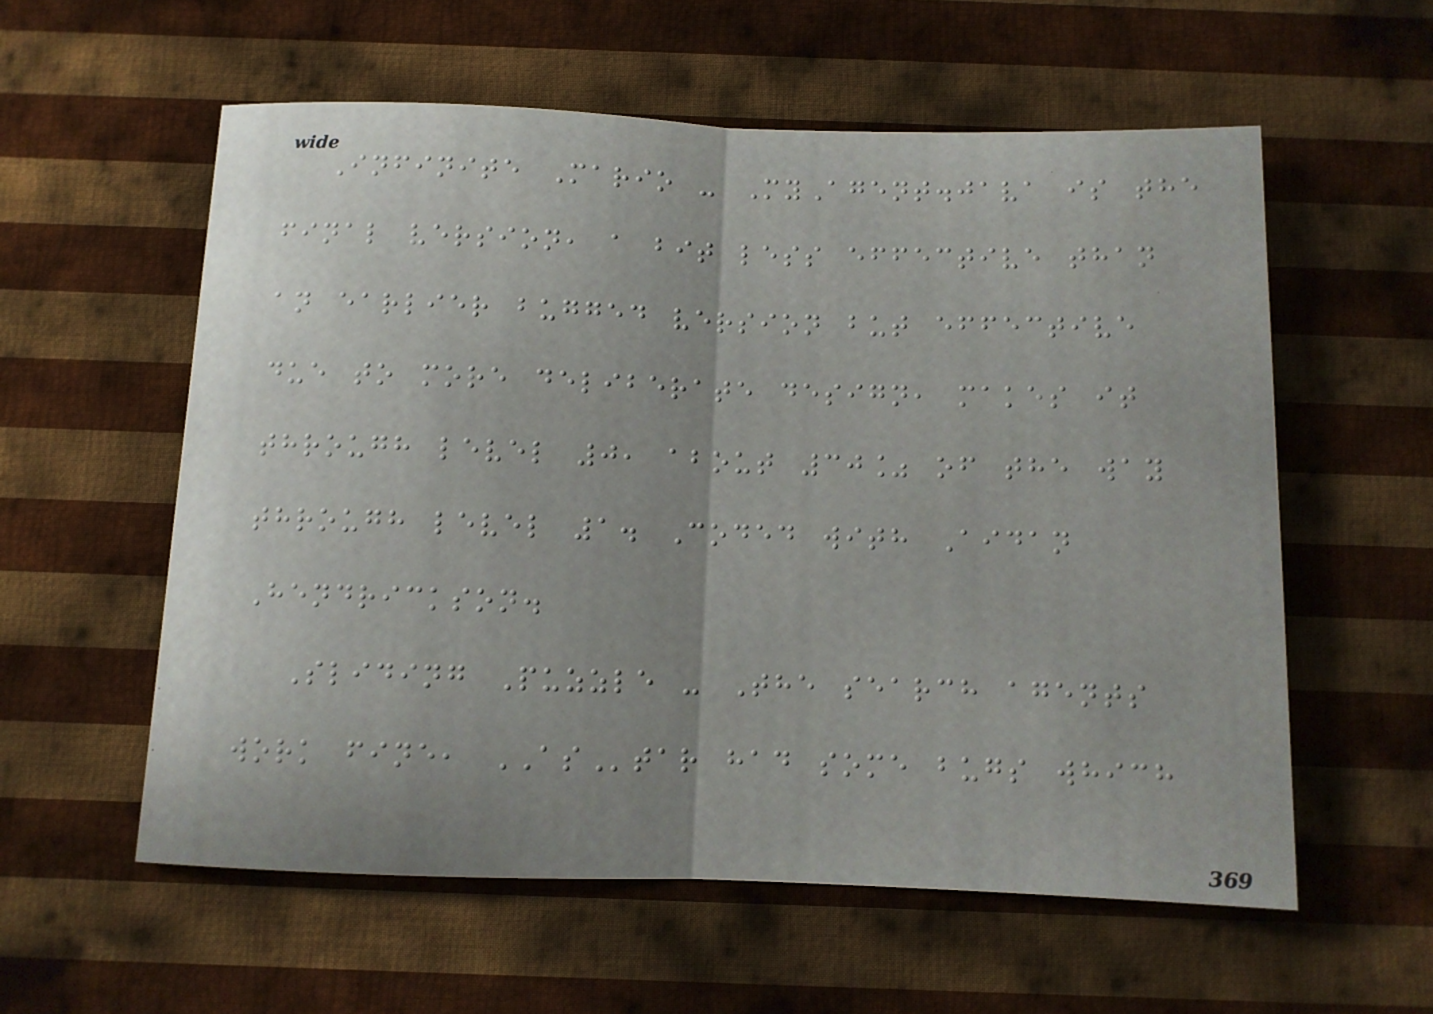Infinite Mario - MyAgent.java is the
final version, a bit less effective than
an earlier bugged version but effective
due to more deliberate design, makes it
through level 0, about 30% of the way
through level 1. Coded with Aidan
Hendrickson.
Sliding Puzzle - The search agents
work fine, AStar had some bugs which
